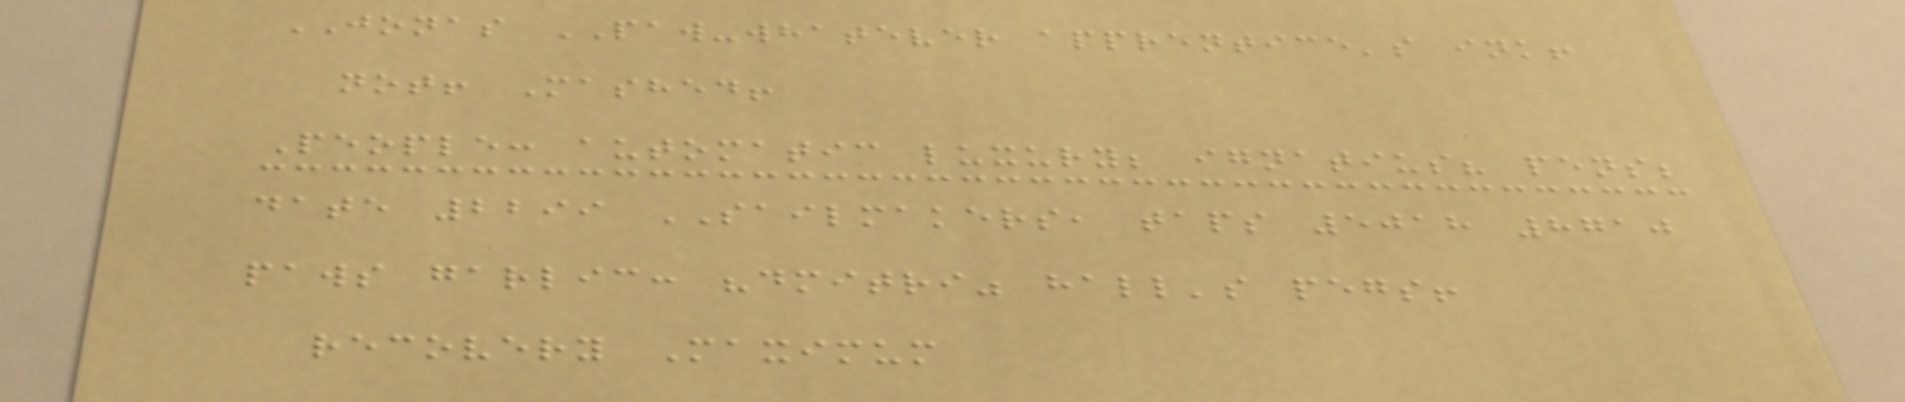JONAS PAW-whatever apprentice's ink!
not! Mashed!
People: automatic luxury; ignatius? pens;
date 2299 SAILMAKERS, taps 5018 8710
paws garlic: "dmitri" hall's pegs!
recovery Maximum
